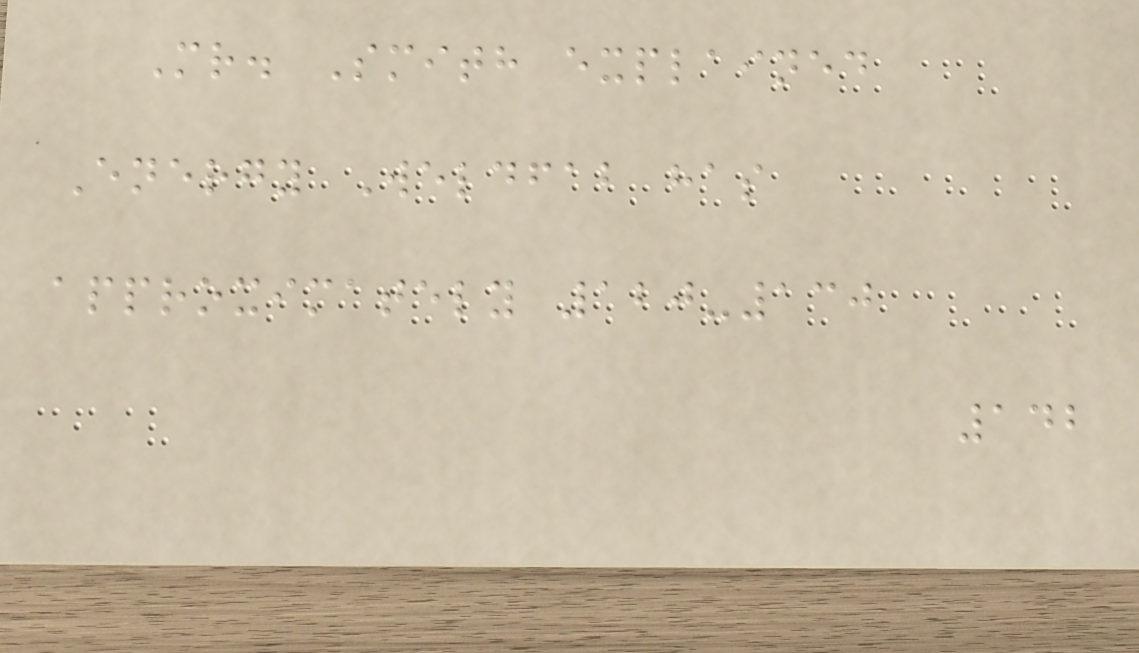Mr. Smith explained
Energy Weldfab has
approximately 120-130
142
